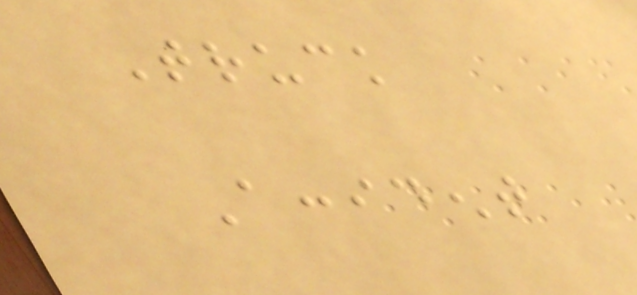Truck
Accident
